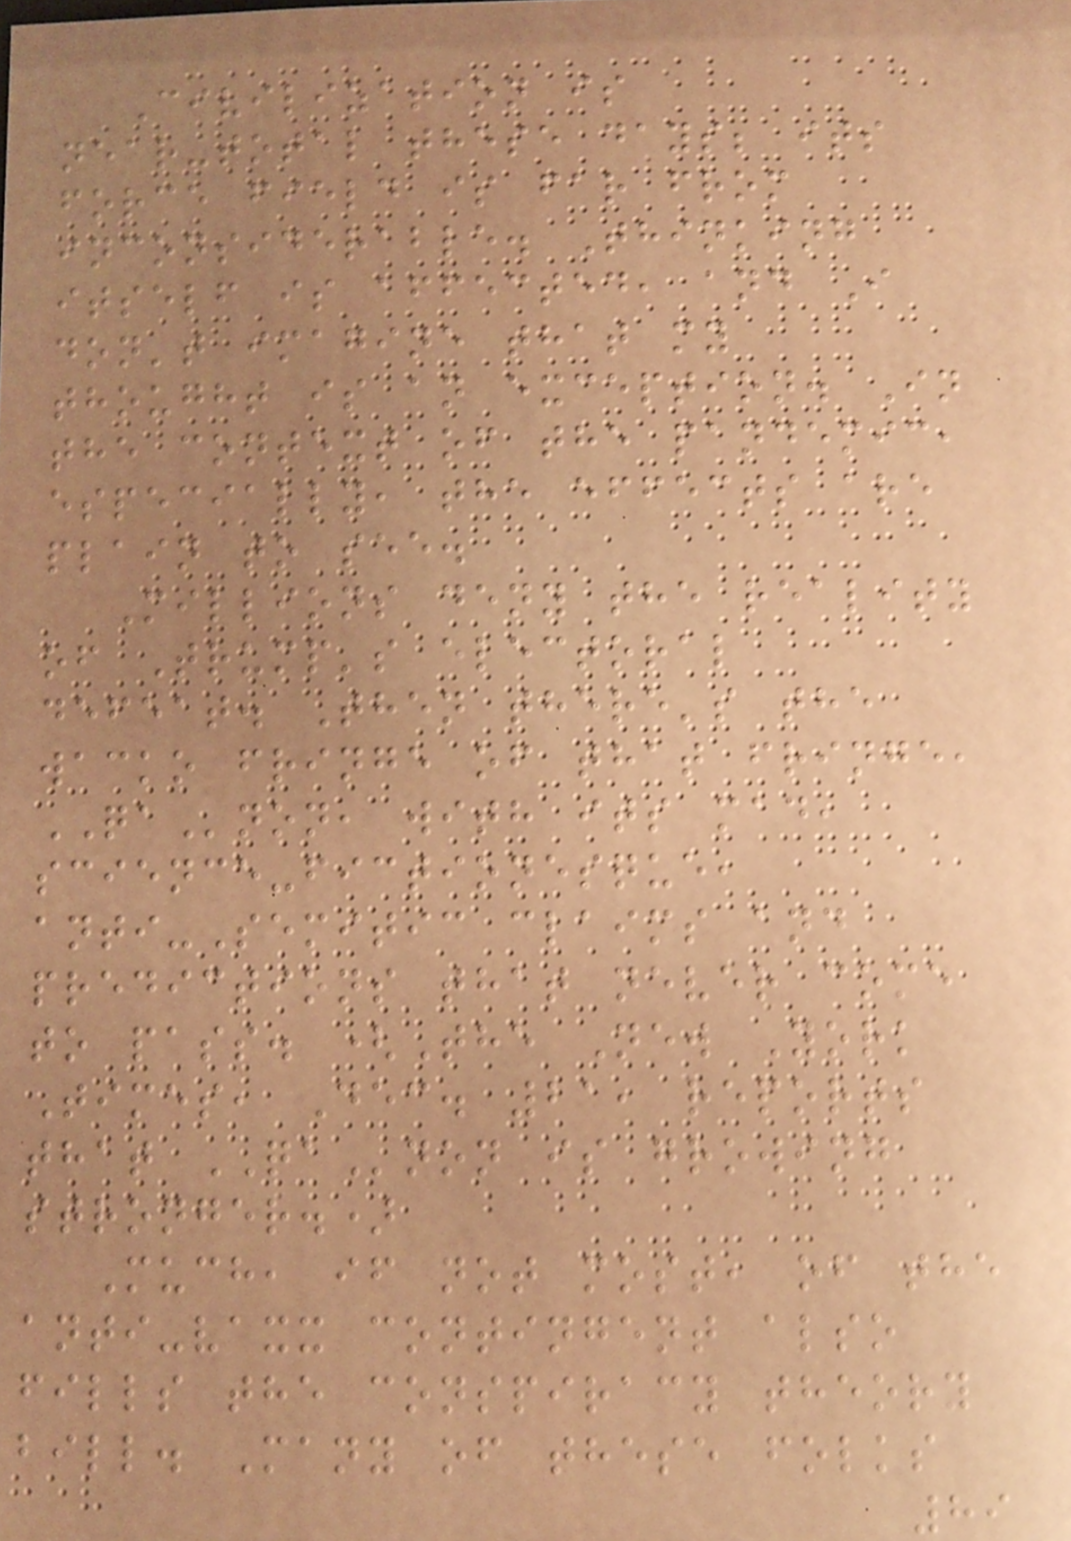Civilization is
near-total these days; its
force field is far from
inconsiderable. Thinking
itself is affected, and I
don't imagine that my
thought is an exception. In
the context of the pandemic,
especially, the effects are
plain to see.
Millions deny the reality
of Trump's electoral
defeat. Then there's the
wacko fringe of that fringe,
QAnon, with its mad,
science-fictionesque,
anti-Semitic claims and
predictions that never come
to pass. (The New York
Times, Dec. 21, reports
that QAnon is growing
stronger.)
Much, if not most, of the
anti-vaxx contingent also
fills the conspiracy theory
bill. Many of these folks
89
